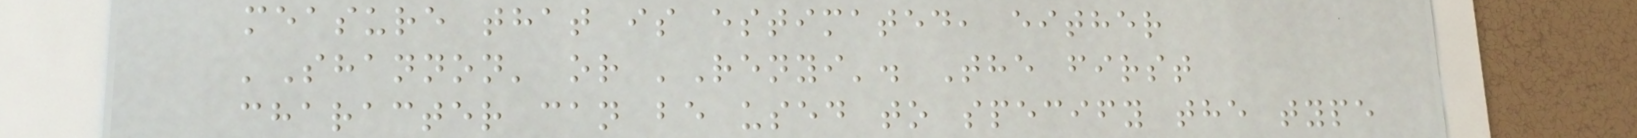measure that is estimated, either
'Shannon' or 'Renyi'. The first
character can be used to specify the type
